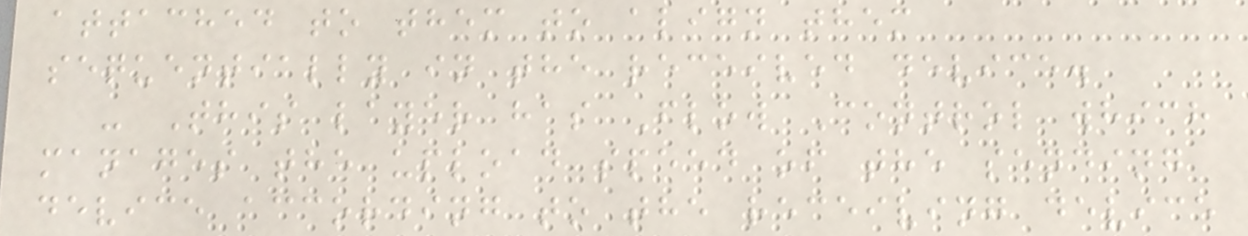attached to them to align them
sequentially in the received device.
- This layer has Flow Control which
manages the upload speed of the sending
device according to the receiving device
